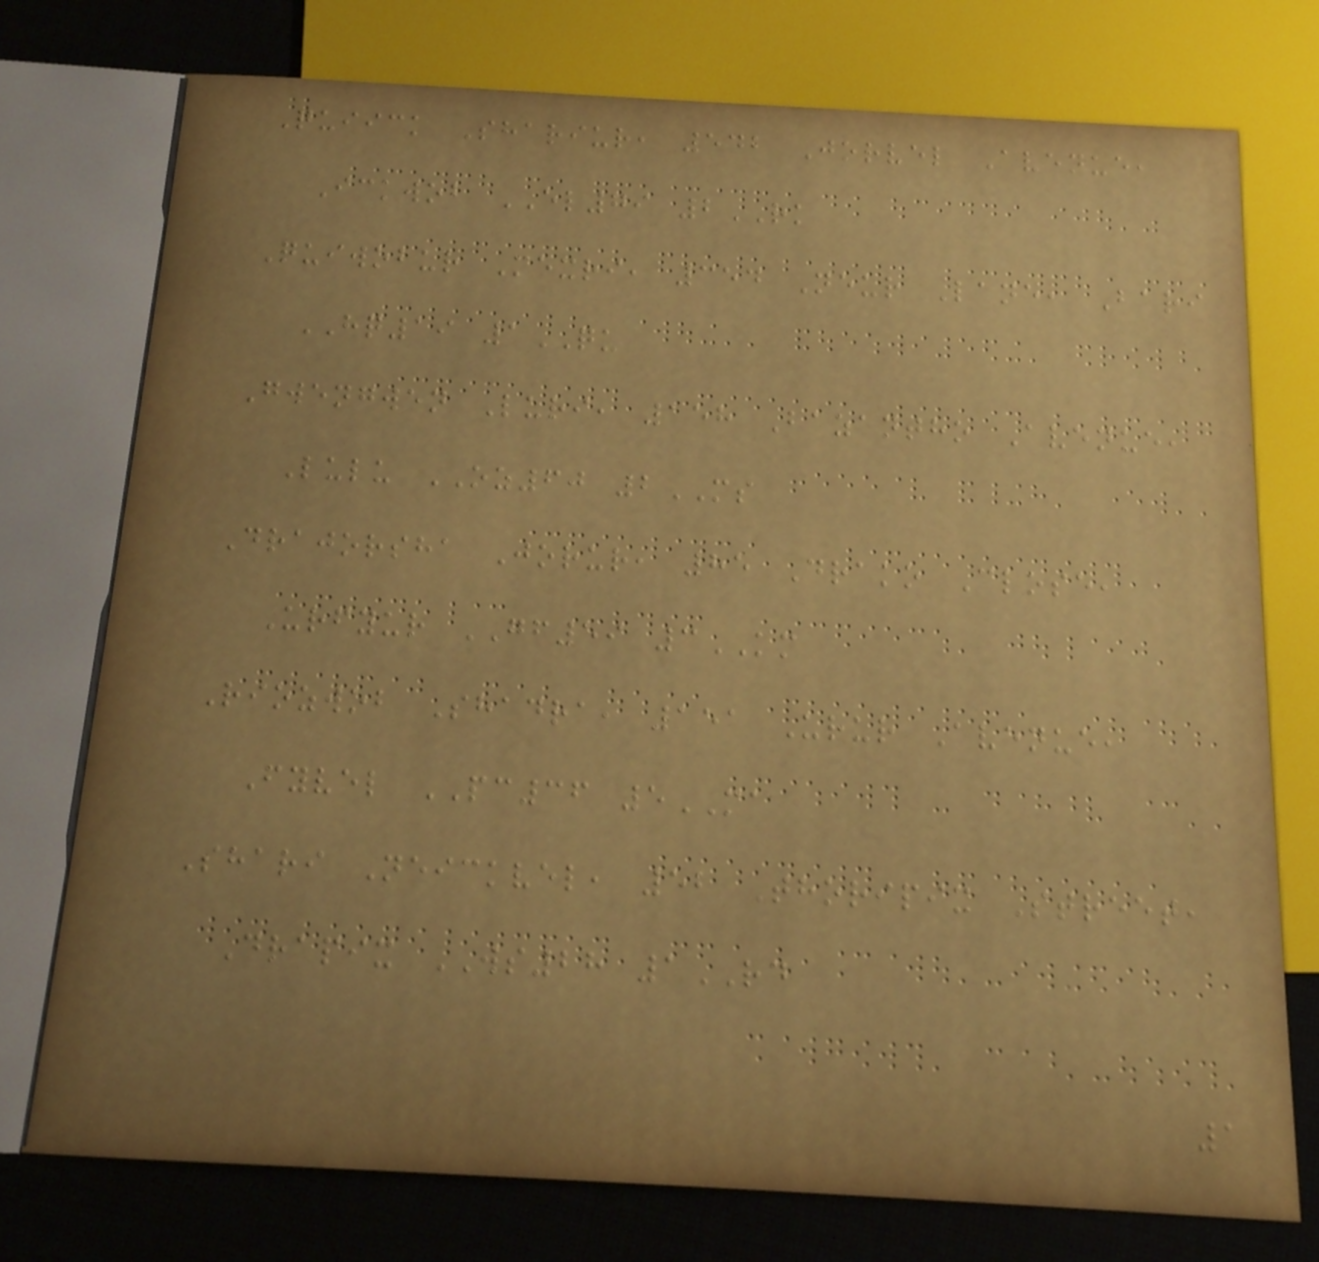Quiick Shariur, 542 Jorvel Avenue,
Ickwob EL79 2RK
Quiwobur Mexri, 354 Neur Lane, Bari
HQ19 1QU
Gwengwen Luri, 158 Bazantho Avenue,
Lulu OZ60 2MS
Drajorsha Jorur, 85 Drako Close,
Urfyur GF59 3KM
Riozwob Shadra, 151 Urur Avenue,
Fyvel PC36 5MA
Shari Neickvel, 52 Thoripix Street,
Drapix WS28 1RD
1
